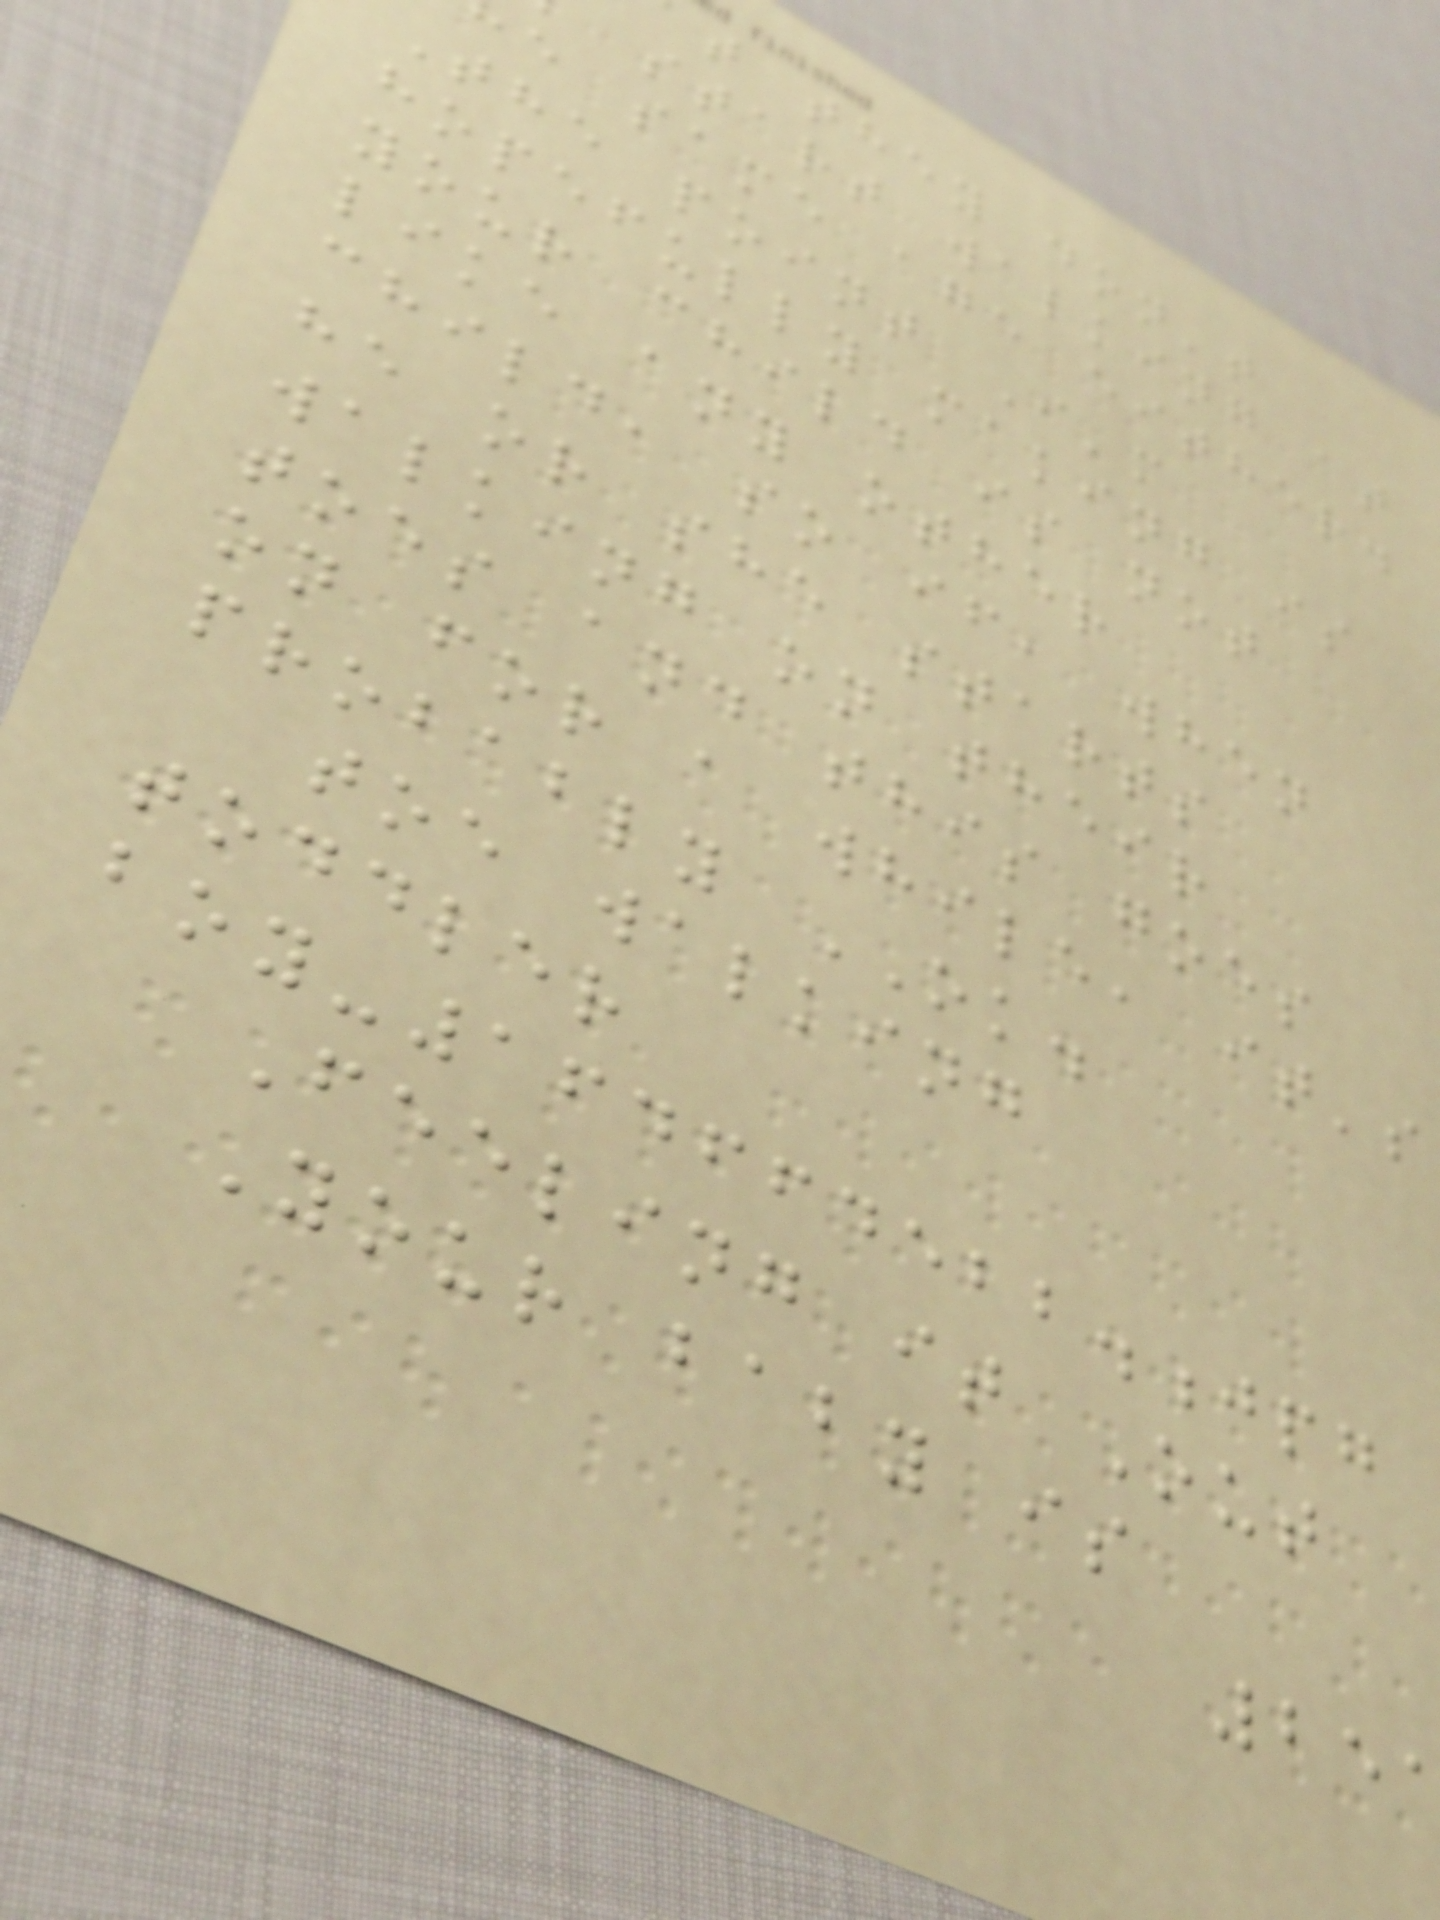t they don't
start walking at
e same age either.
The point I'm
hopefully making is
your child is not
like any other
child, so if, when
he or she starts
walking on their
toes and this goes
on for a while, it's
probably OK.
toe walking
toddler
boy-164664522.jpg
Feeling it Out
Your baby is
